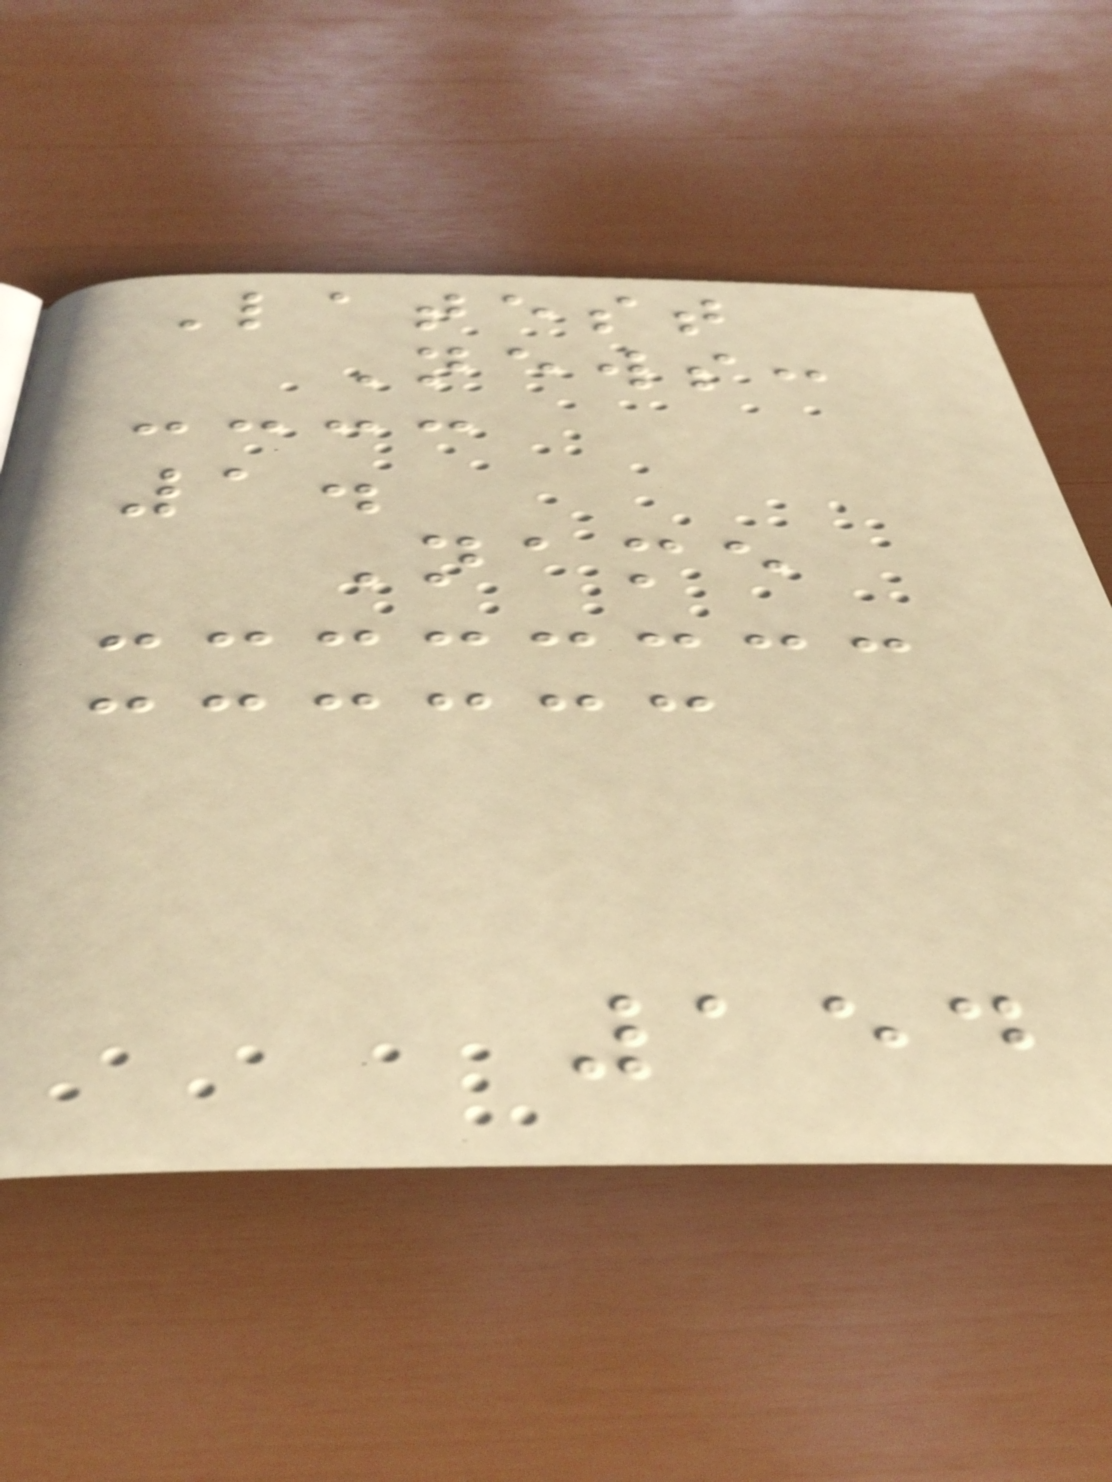Latest
News:
1.
Name
154
